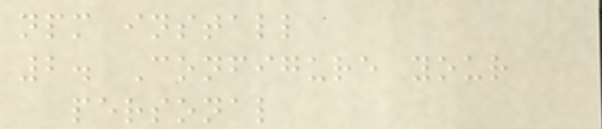npm install
2. Configure your
personal
